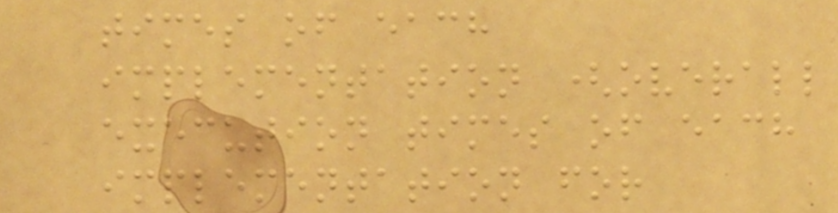times of each
implementation (overall
execution times of each
implementation for
